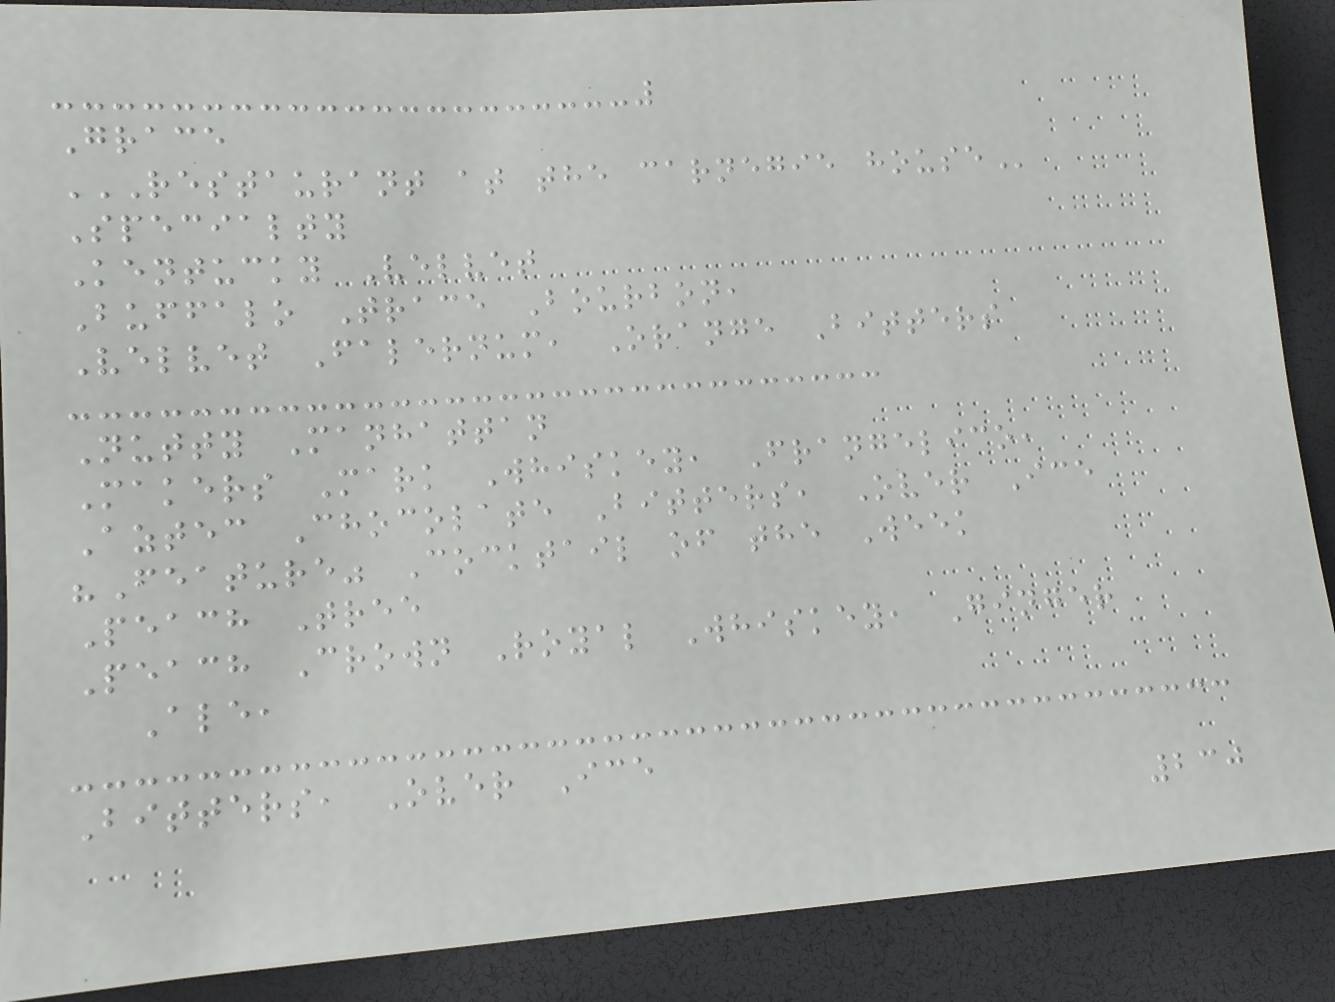Grace
RESTAURANT AT THE CARNEGIE HOUSE
Specialty
Kentucky Velvet
Buffalo Trace Bourbon,
Velvet Falernum, Orange Bitters
Nutty Manhattan
Makers Mark Whiskey, Frangelico,
Aztec Chocolate Bitters, Over Ice
"Feature" Cocktail of the Week
Peach Tree
Peach Crown Royal Whiskey, Ginger
Ale,
Bitters, Over Ice
230
